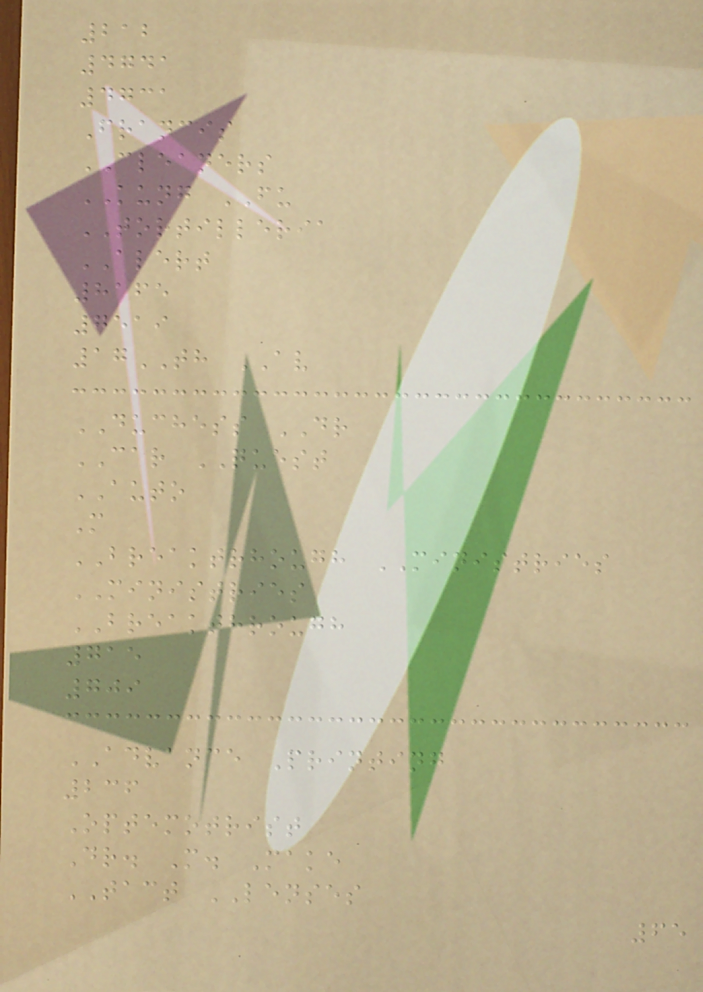212
4741
4731
Francis
CLEANERS
KUNG FU
TORTILLERIA
ALERT
8165
7519
17TH AV
DUCHESS DR
CAR QUEST
AUTO
M
BREAKTRHOUGH MINISTRIES
MINISTRIES
BREAKTHROUGH
715
709
ADVANCE Printing
236
Optemotrist
Dr. M. Make
TACT LENSES
65
